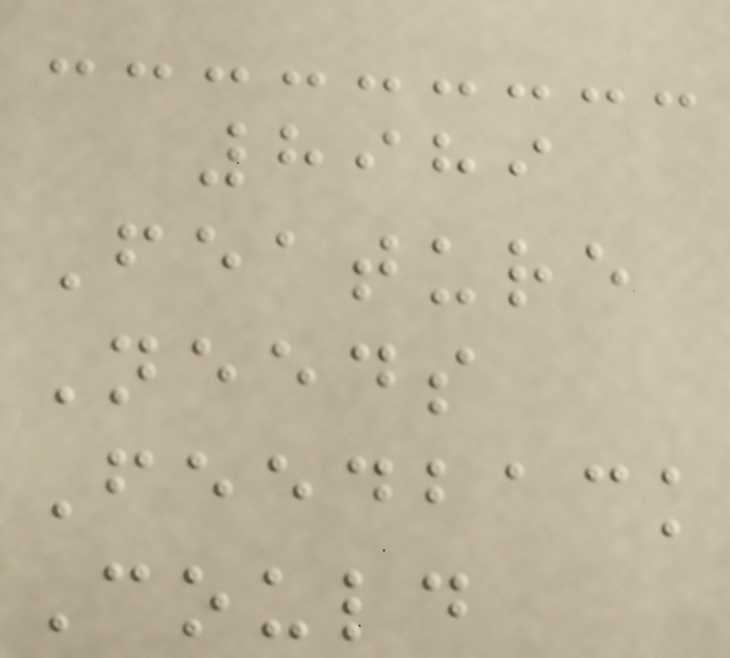8989
Feature
Needs
Feedback
Could
